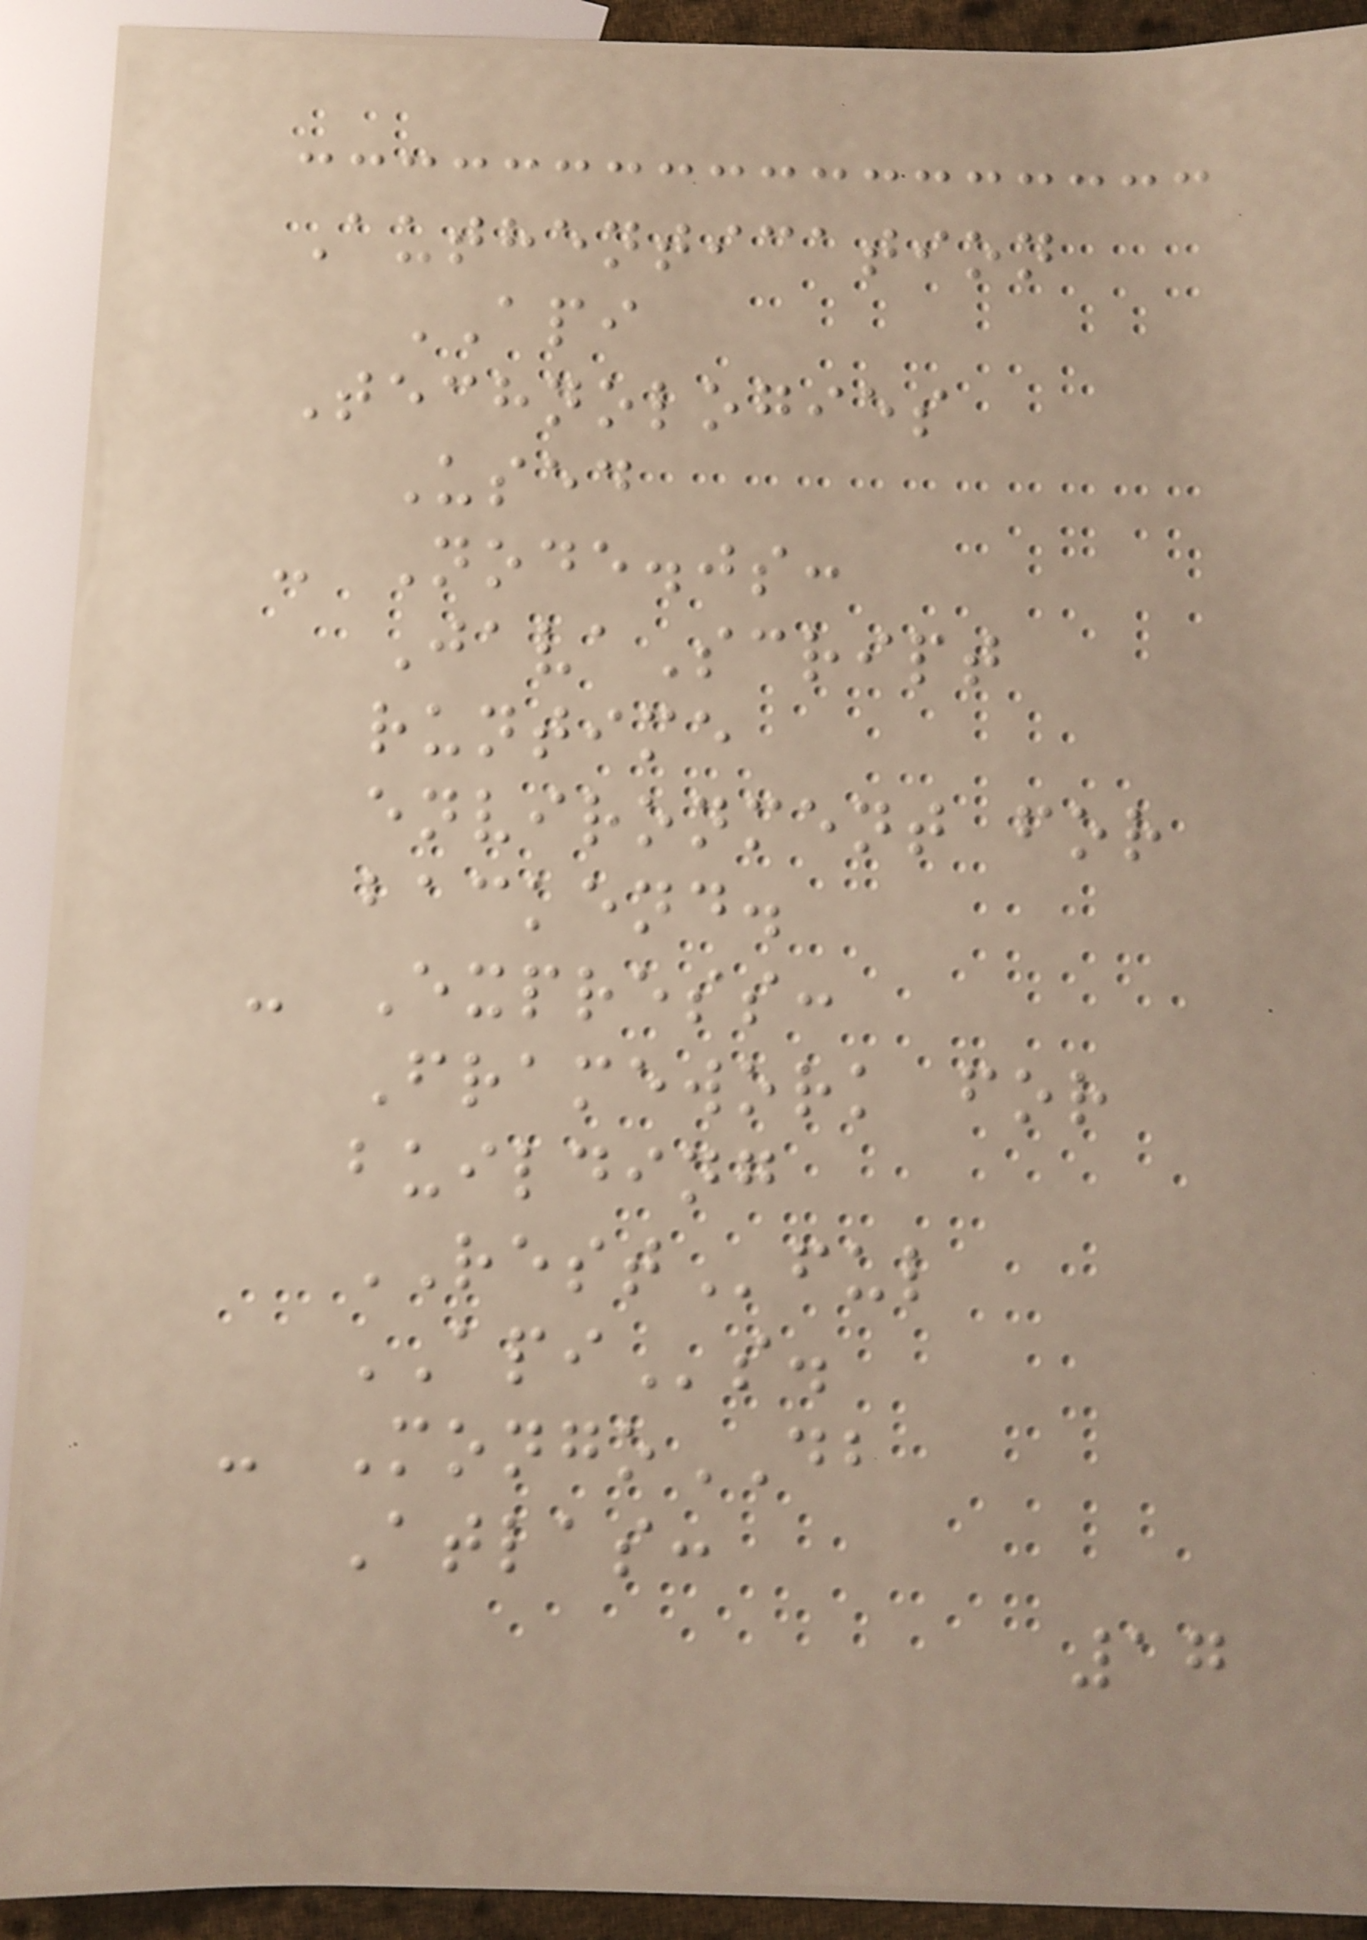Authentication
API
Technologies
Used
- Node.js:
JavaScript
runtime
environment for
backend.
- Express:
Framework for
building
RESTful
APIs.
- MongoDB
Atlas:
17
